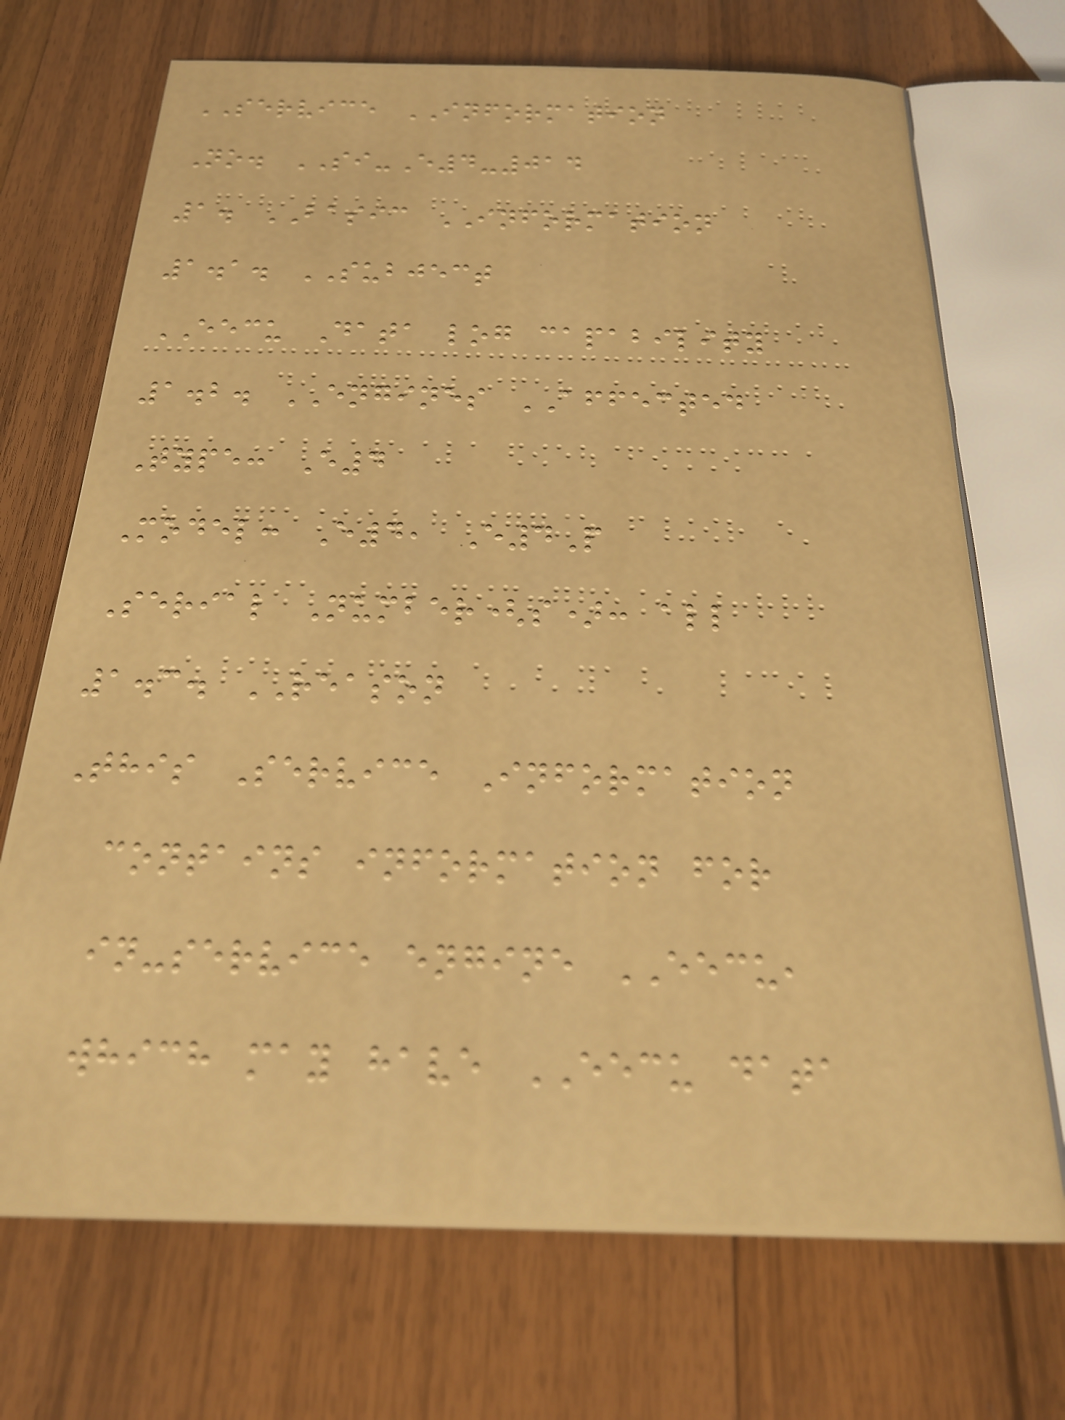SERVICE INFORMATION
No. SI-E4-014
1. BASIC INFORMATION
1.1. SUBJECT
EECU Data log capability
1.2. ENGINES AFFECTED
Type: E4
Model: E4, E4P
Serial Number(s): all
1.3. REASON
This Service Information
contains information for
in-service engine EECU,
which may have EECU data
